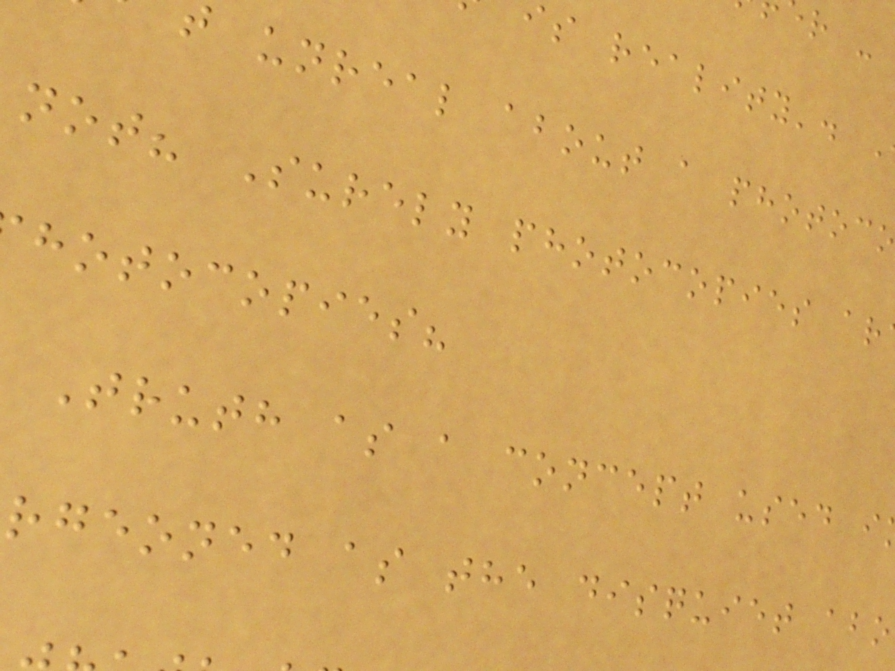s reality'.
unreal about a photoc
not? Surely photocopies ar
hotocopies?
Truth as a concept used i
rgeoned as the disquiet abo
